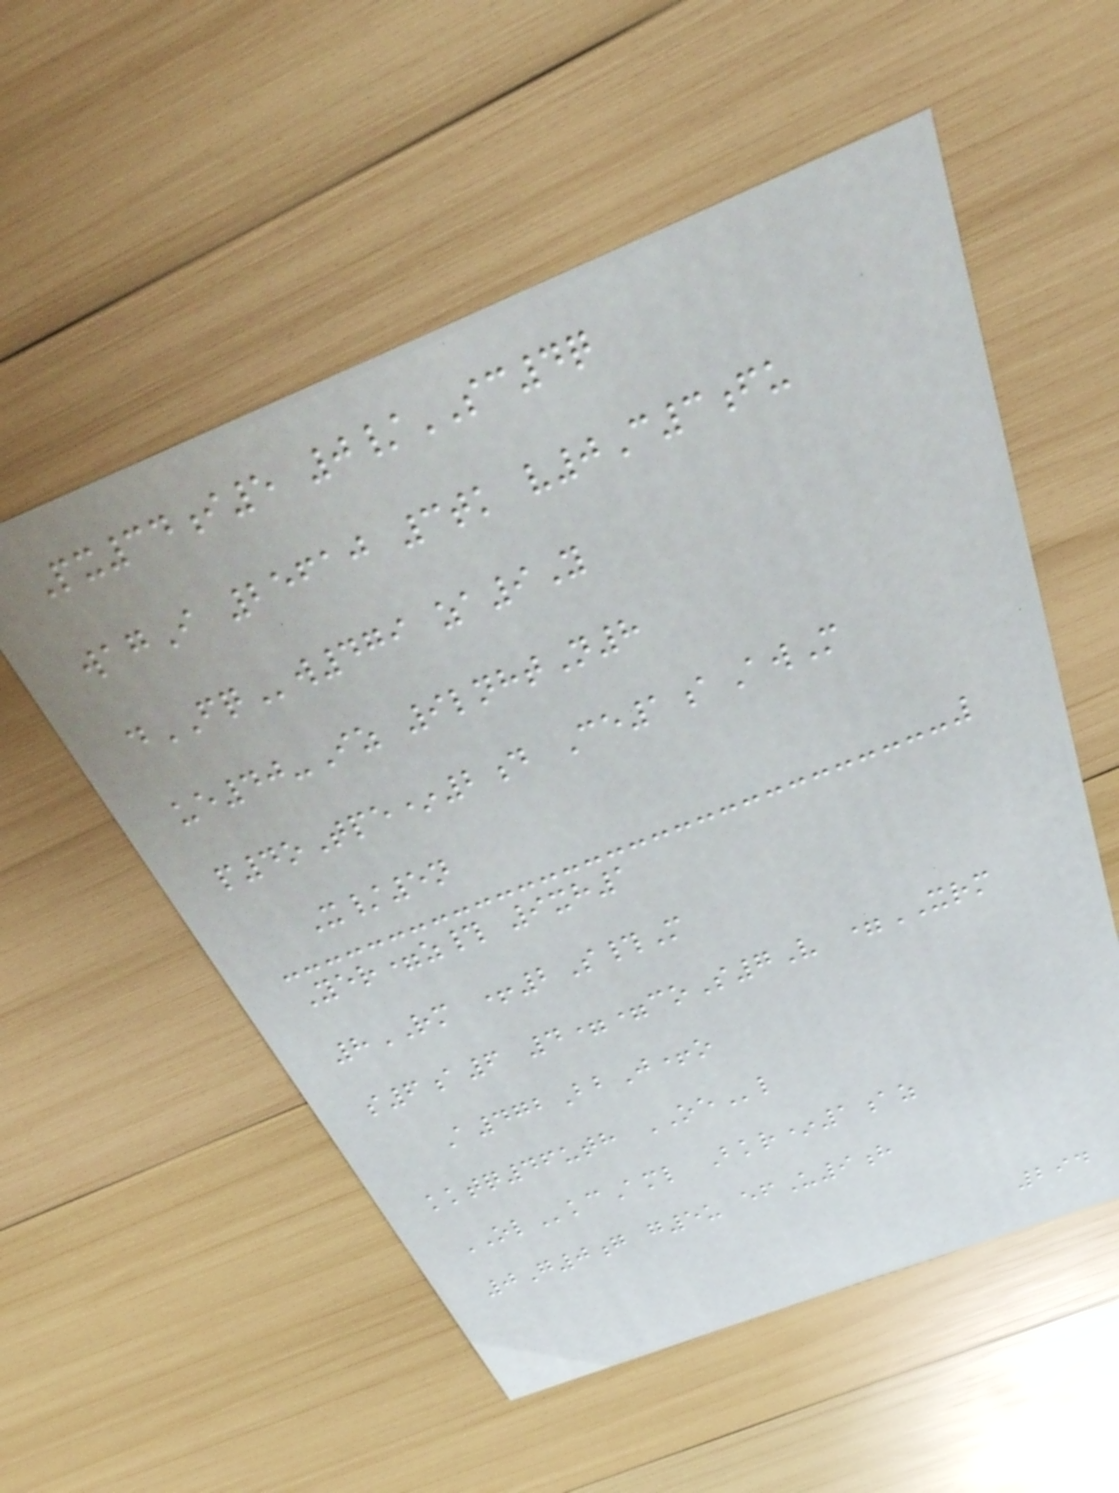Px34i5 0/SC4q
wagI 25610 3tk v0C3fu
dFQw479 za9Y
ue40-Iz 9lnhtN8
p4oTpe*2d Ce1aAwM
X/5n
Yer=z# 9xh1
8RM +2S#M
s6a6 4==coS7V =XRM
A472BbJ+o
kktq46uth OEl
OLkcAml Bkr*1az
0G0g g5u efU9h
294
